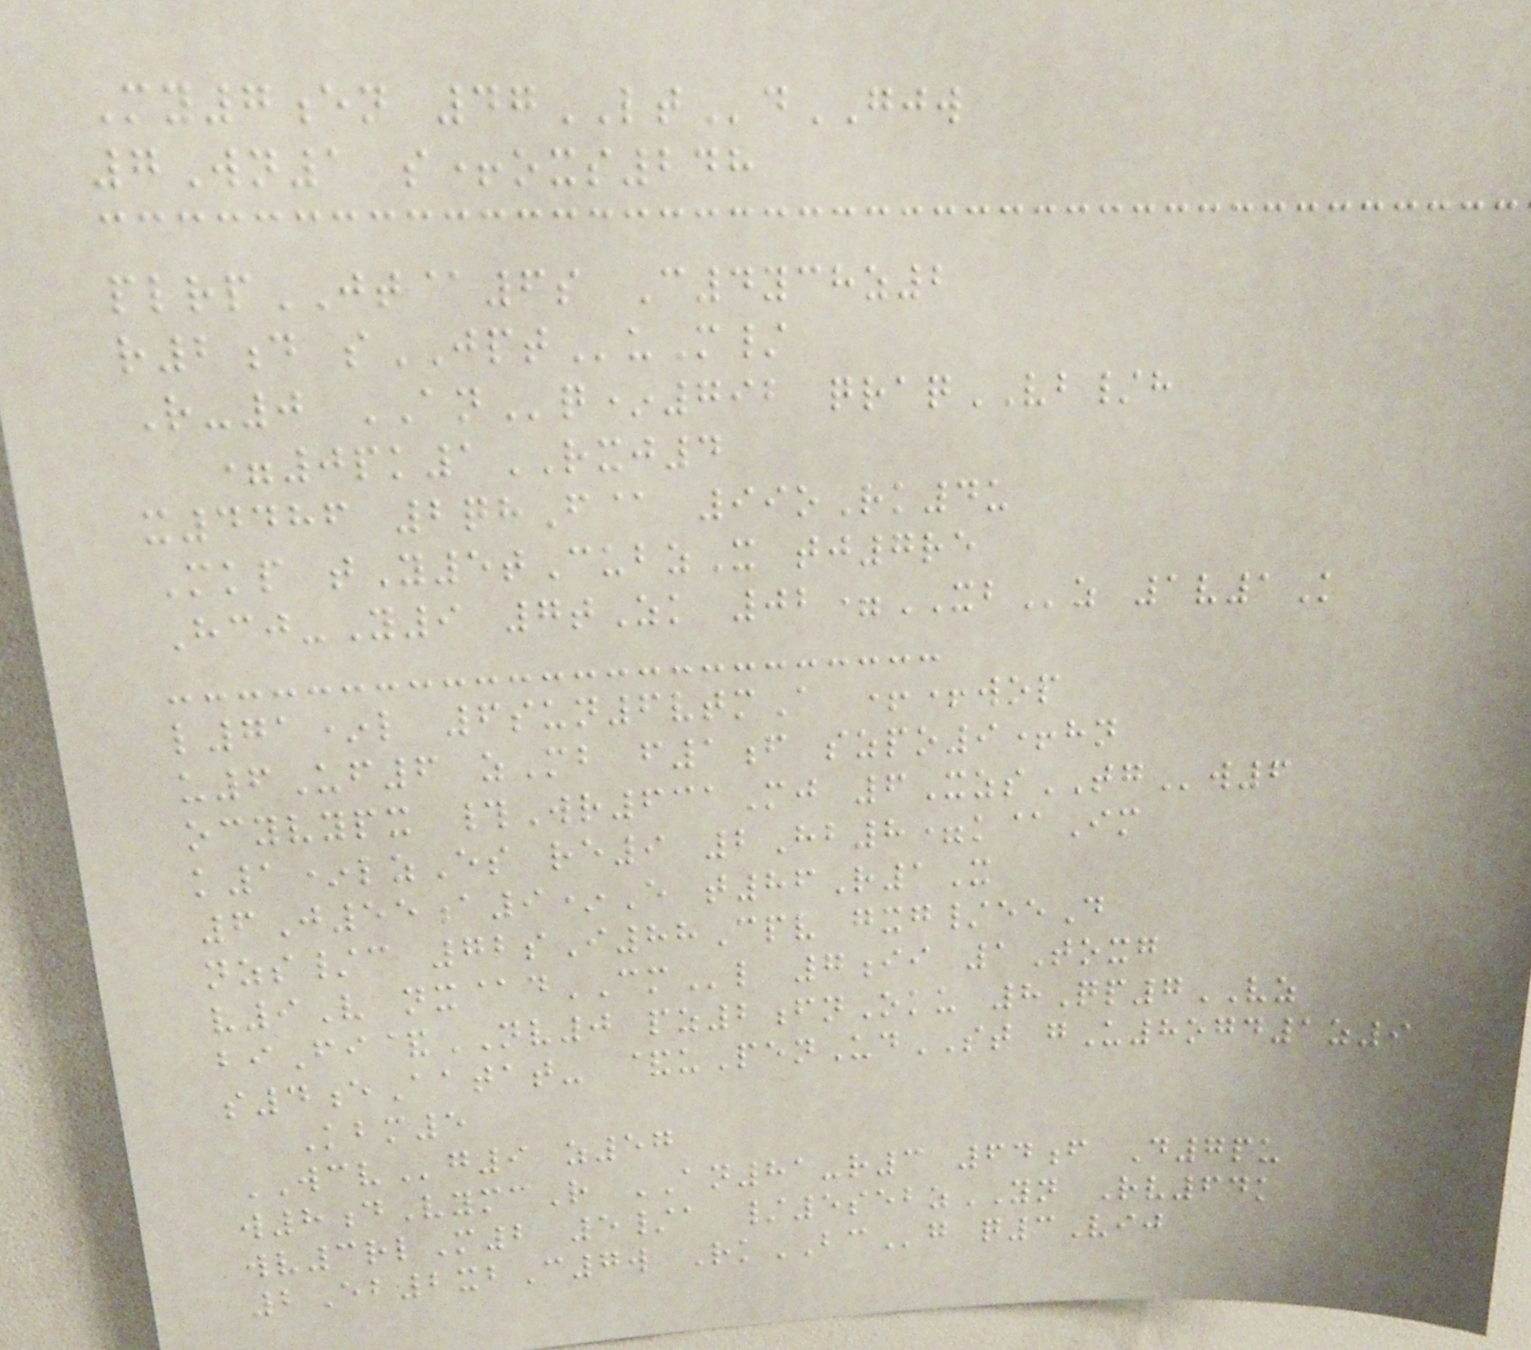My7en 47LTdGJW
7Wn1 s+oxs248
plrpJT@6s C4ychz2
r2d sJPTuM/
R-0 ANq*792 qraqVB/h
=0pk1RXJ4
x4486 2qhF@ 99oRk4u
Mkp tY5tCubzX tj7re
Hcj-Y9 7tZk 02=XBz 1v1K
l71*l 6sun6vtmA ++wop
u6Uf6 zMb f1f szpo9+hn
ocyvypx #Wr631Mj 6XzsTGw6
k1*lzEs re9 2Hb8=k@Im
6J55a9*E t86R1X
nzs/c 72sI88Cpv gxg/eeD
v9V nx@dCMl 7ii 1Toxg
biFi&NV0 pz2fnOku 8Qp7VZ
s4eAatat- &uPenUdST gU8ogd1z9
Kbm5
WCVg9 z57
w8dVymcR AN81-r3 64f D7pu
wv3rlM2 5/a /5sebzYN Rv64k
2Eb2xbC7w RkBCg q3Vij
